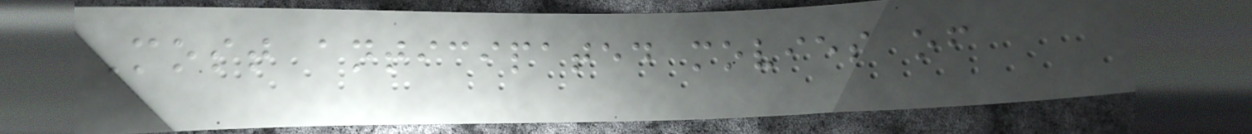Most anticipated movies of
